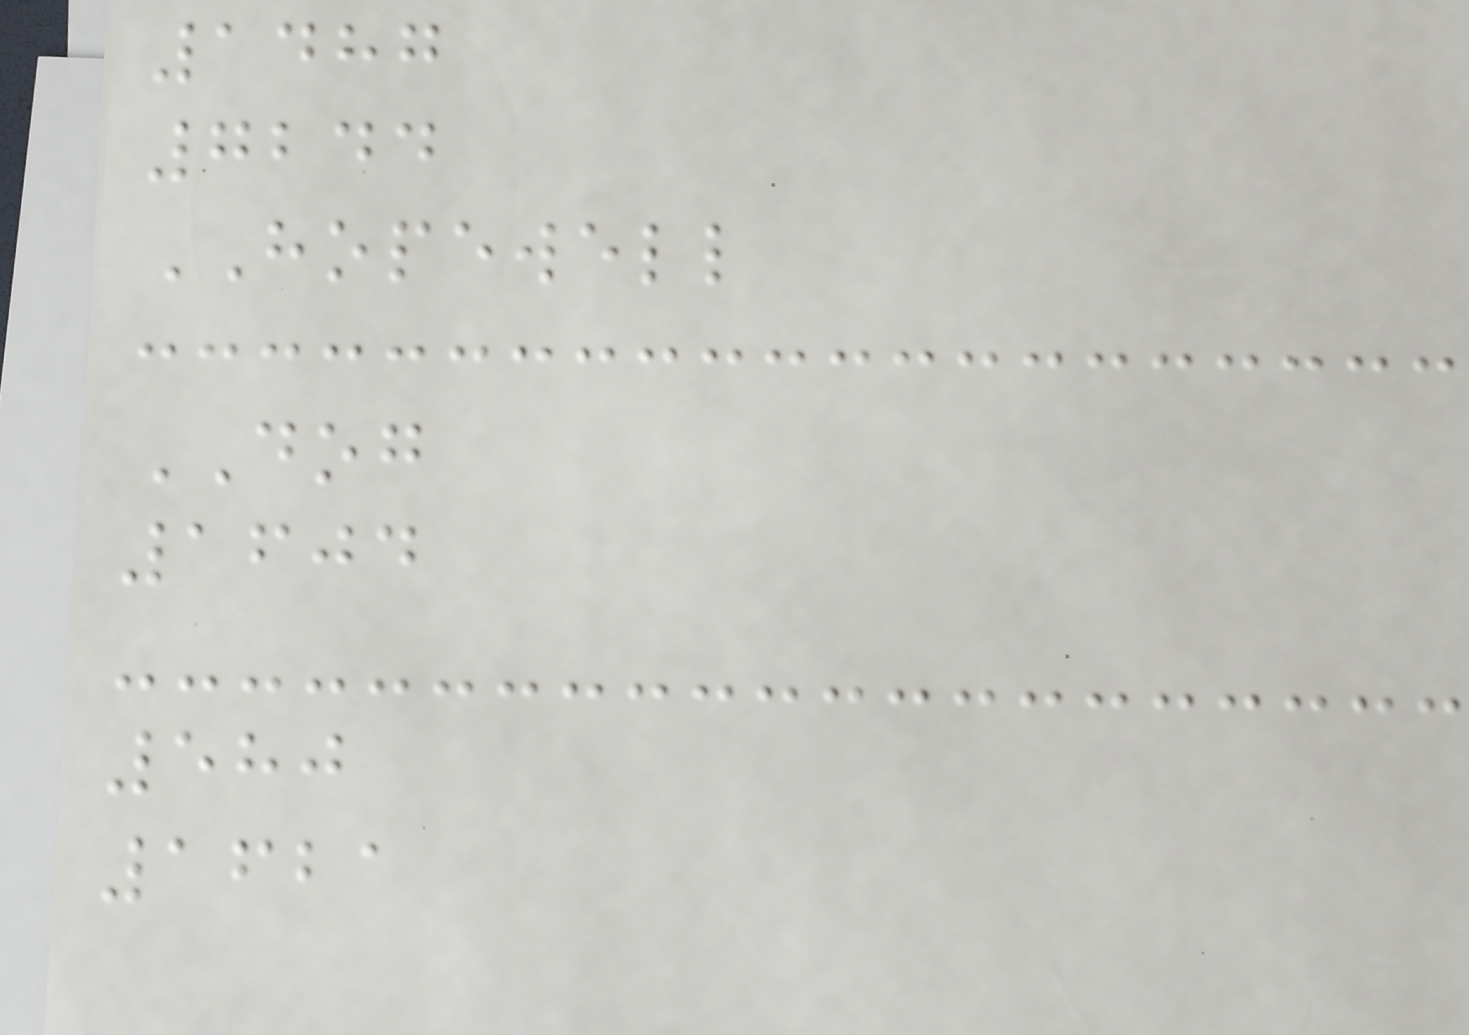1487
7244
HOPEWELL
DOG
1604
580
1621
